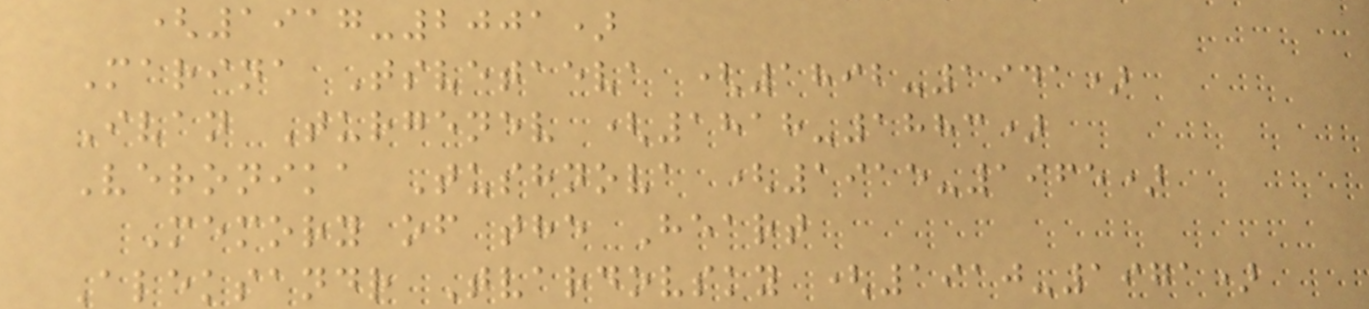(1917-2001)
Marina Tsvetaeva (1892-1941)
Ivan Turgenev (1818-1883)
Veronika Tushnova (1915-1965)
Memory of the Heart
Aleksandr Tvardovsky (1910-1971)
